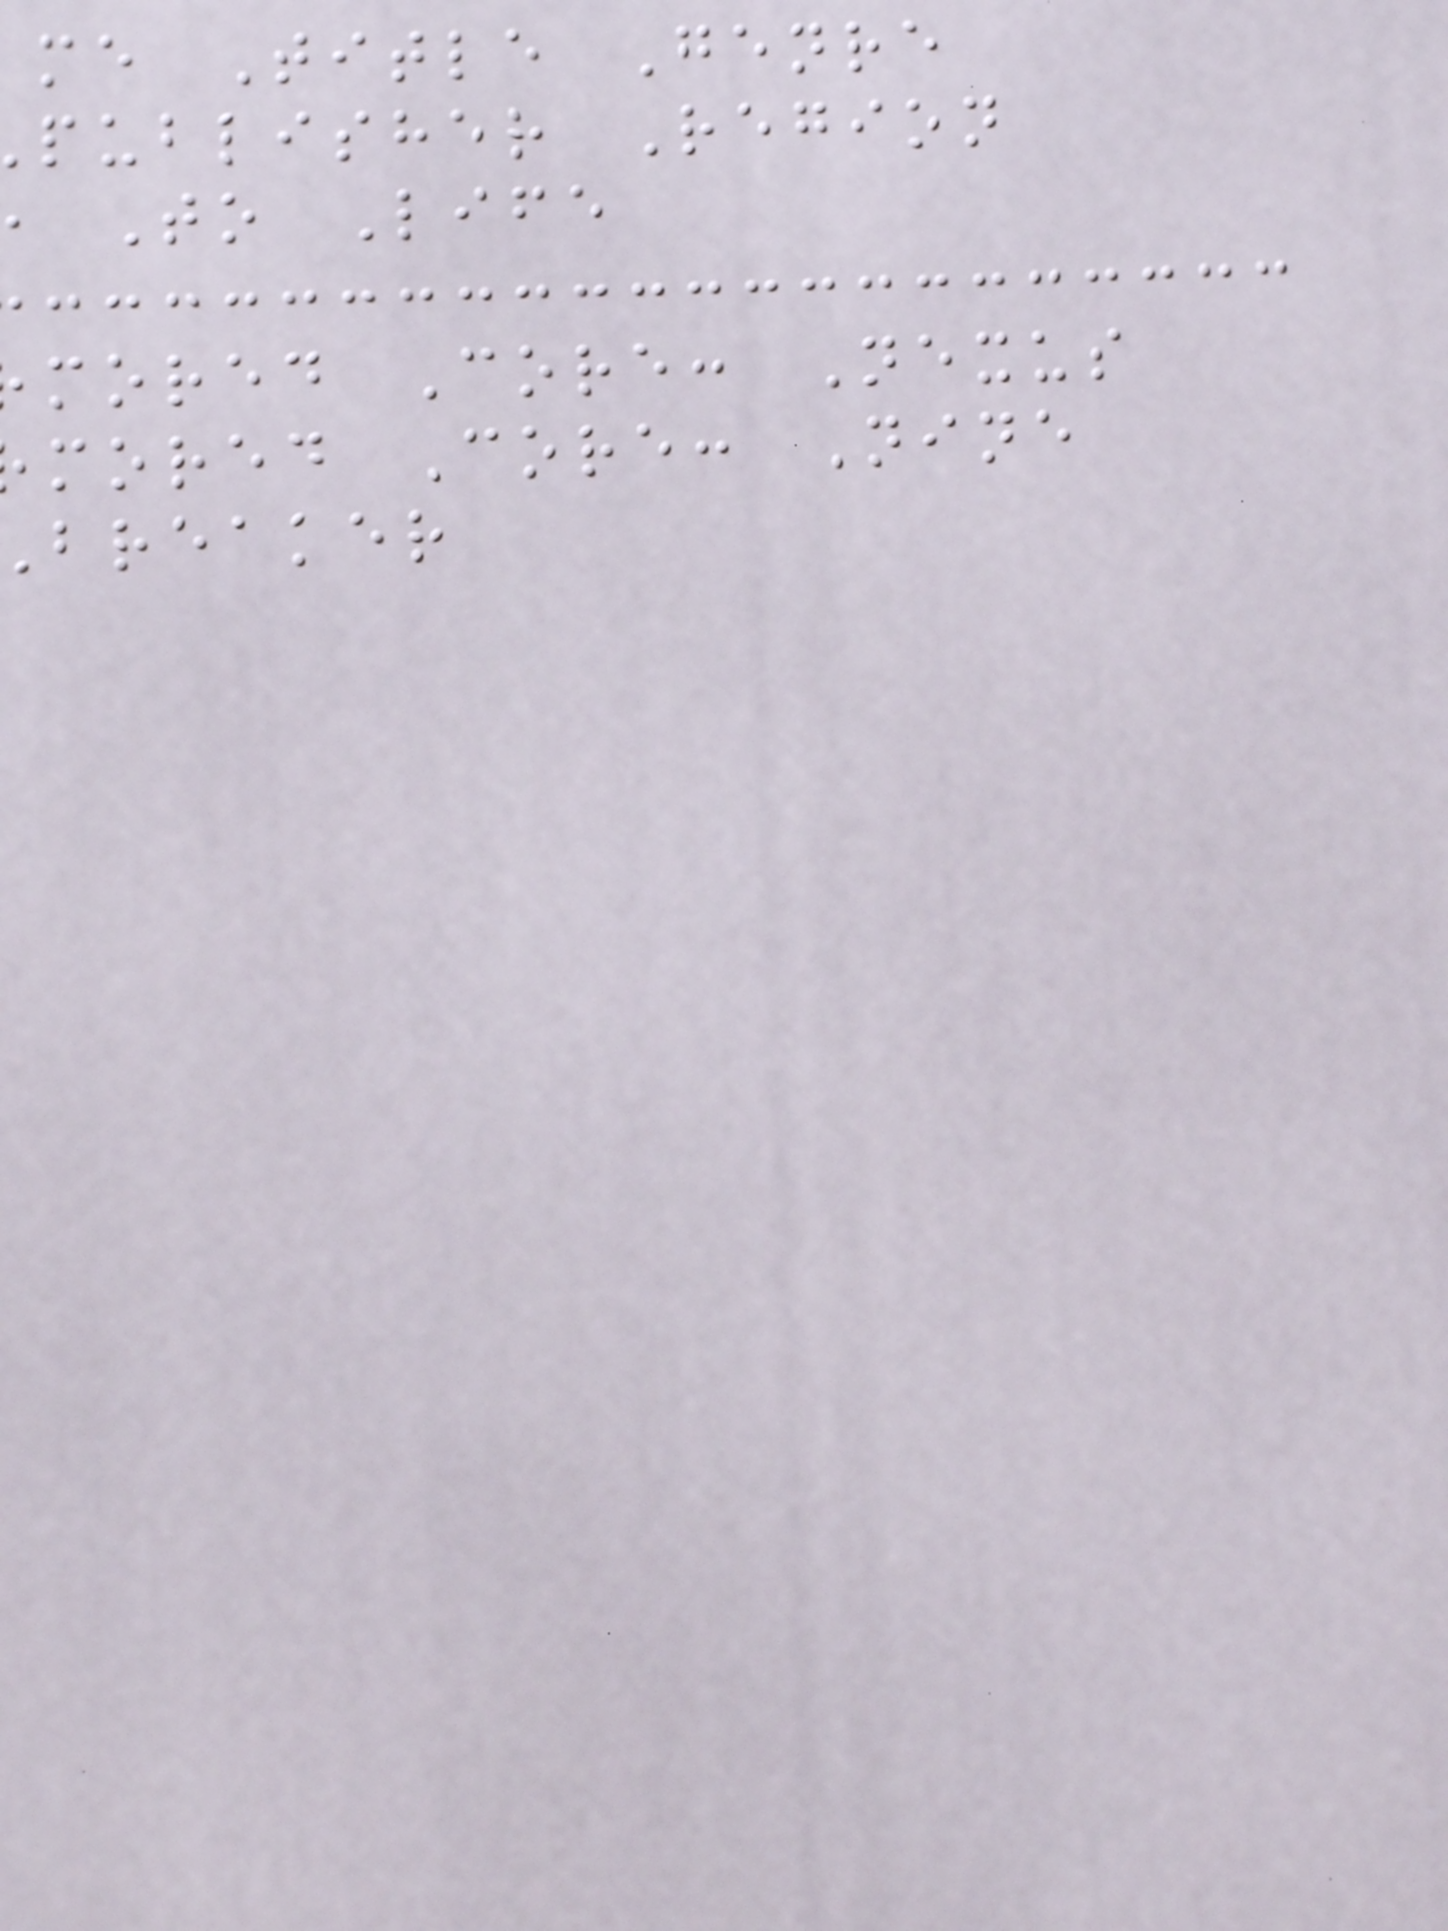me Title Genre
publisher Region
To Life
mored Core: Nexus
mored Core: Nine
breaker
